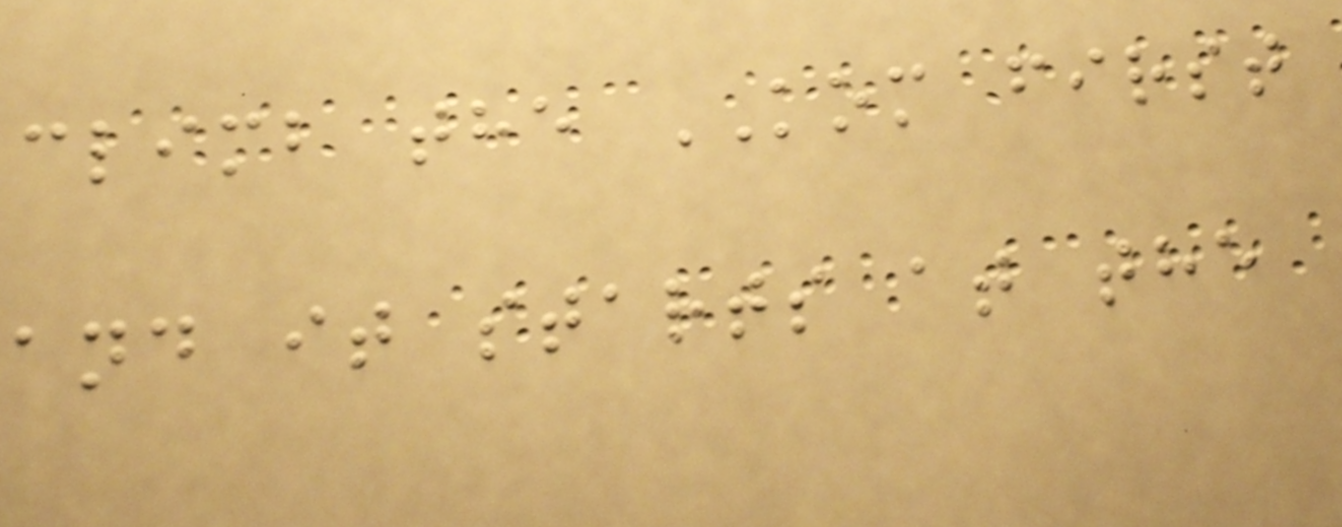climb the KOM first
and it starts at the
